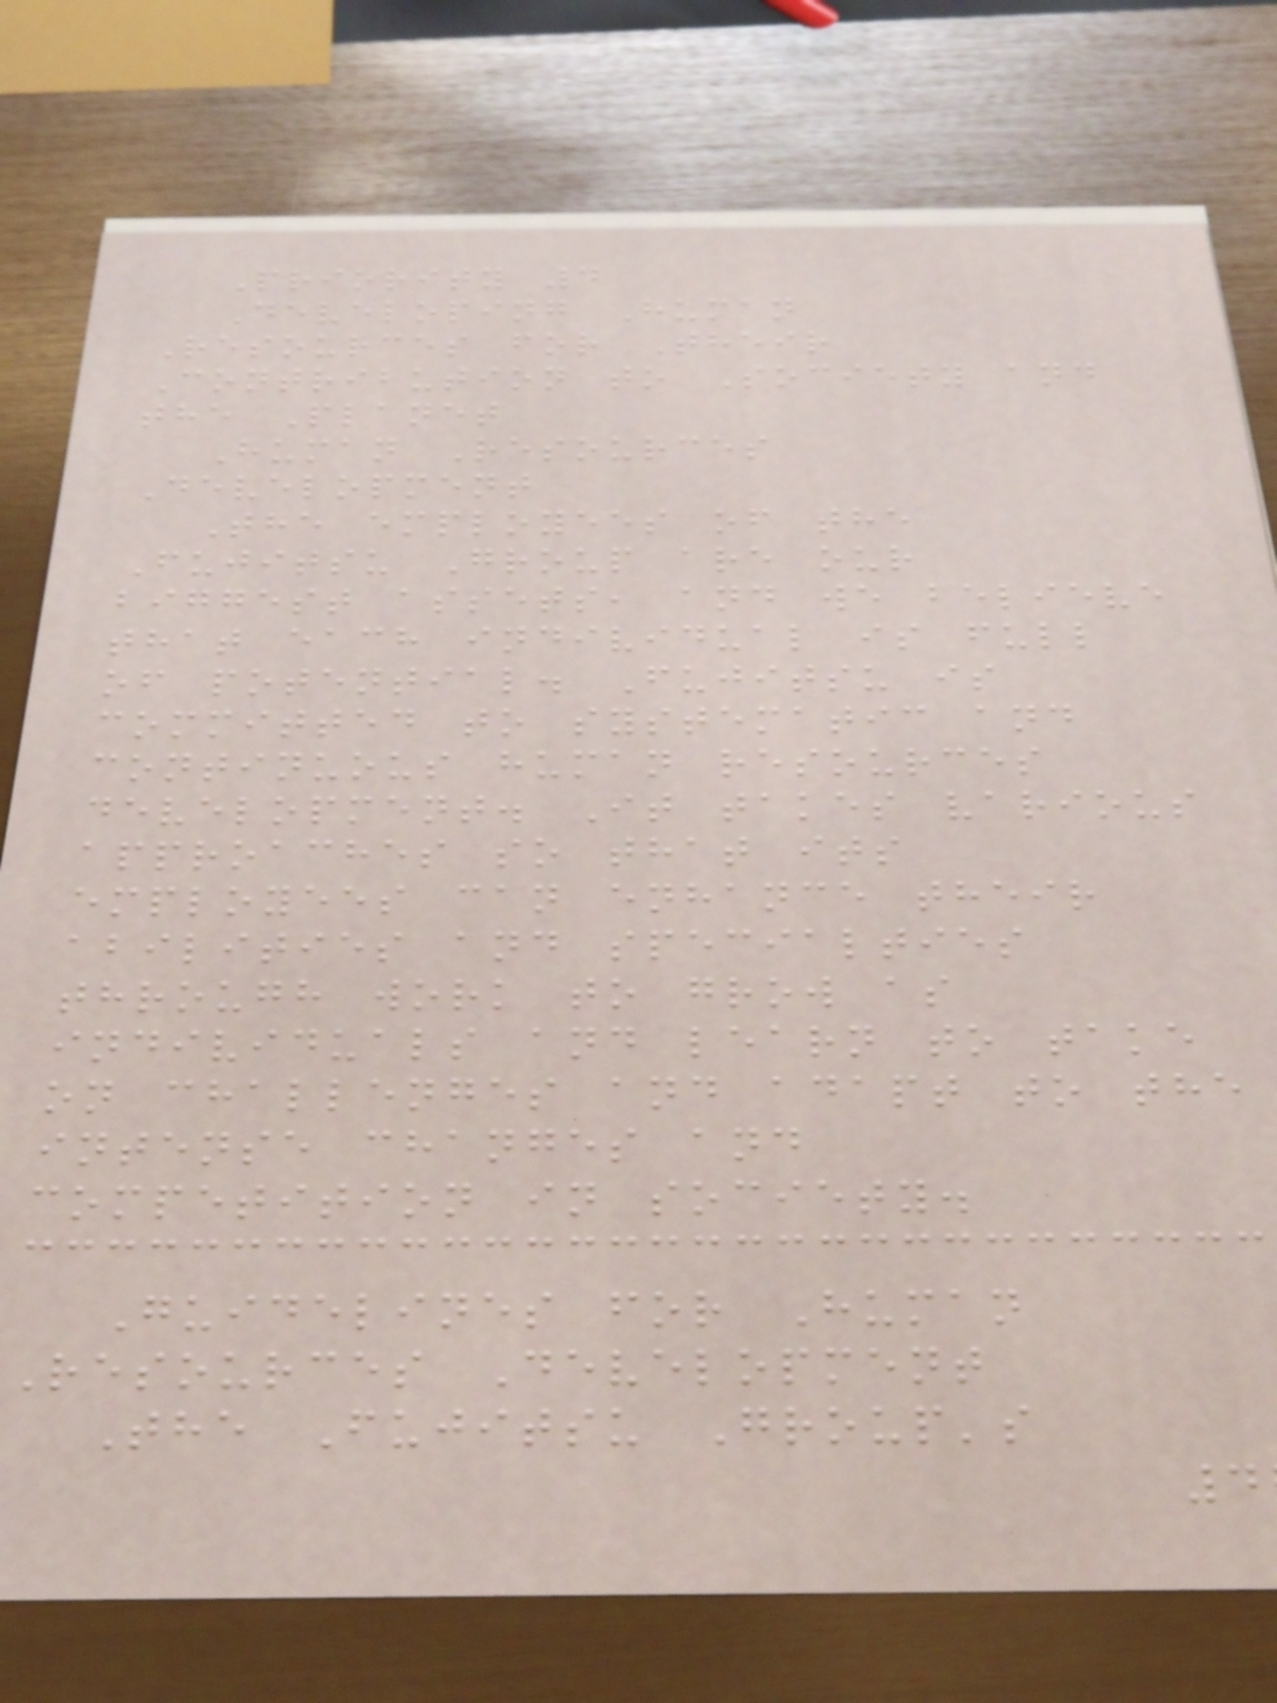Priority 4
Developing Human
Resources for Their
Contribution to Society and
the Planet
Human Resources
Development
The employees of the
Fujitsu Group are our
biggest assets, and we believe
that each individual is full
of potential. Fujitsu is
committed to systematic and
continuous human resources
development. It takes various
approaches so that its
employees can enhance their
abilities and specialties
through work to grow as
individuals and learn to take
on challenges and adapt to the
intense changes and
competition in society.
Guidelines for Human
Resources Development
The Fujitsu Group's
